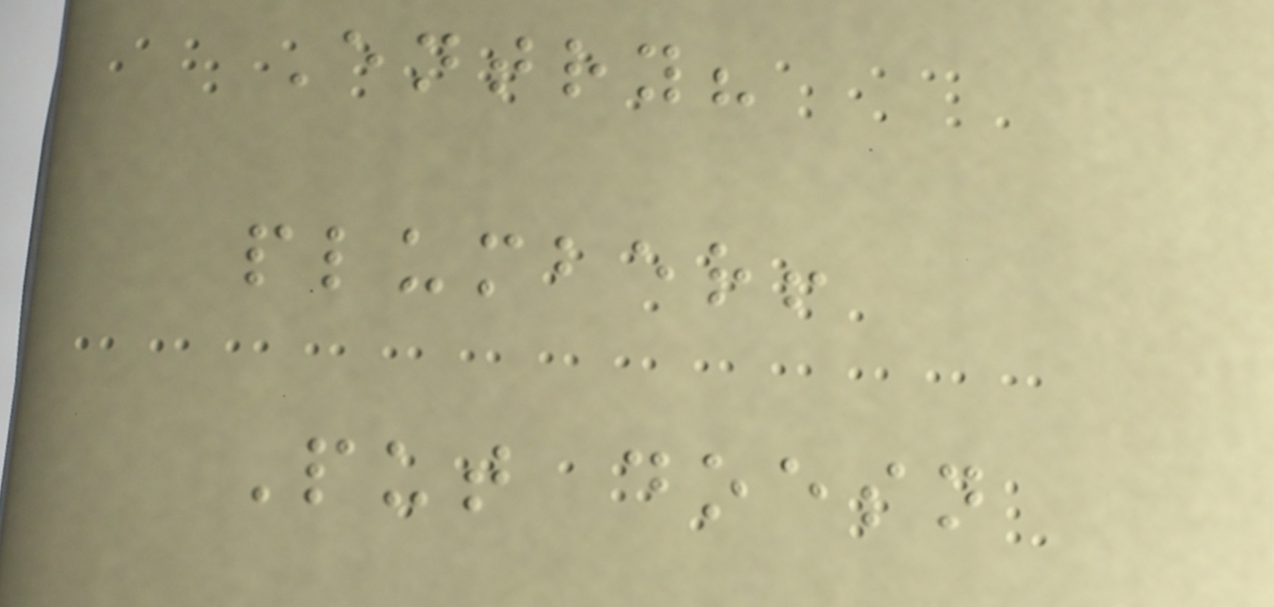Entry?
plumber!
Put doesn
